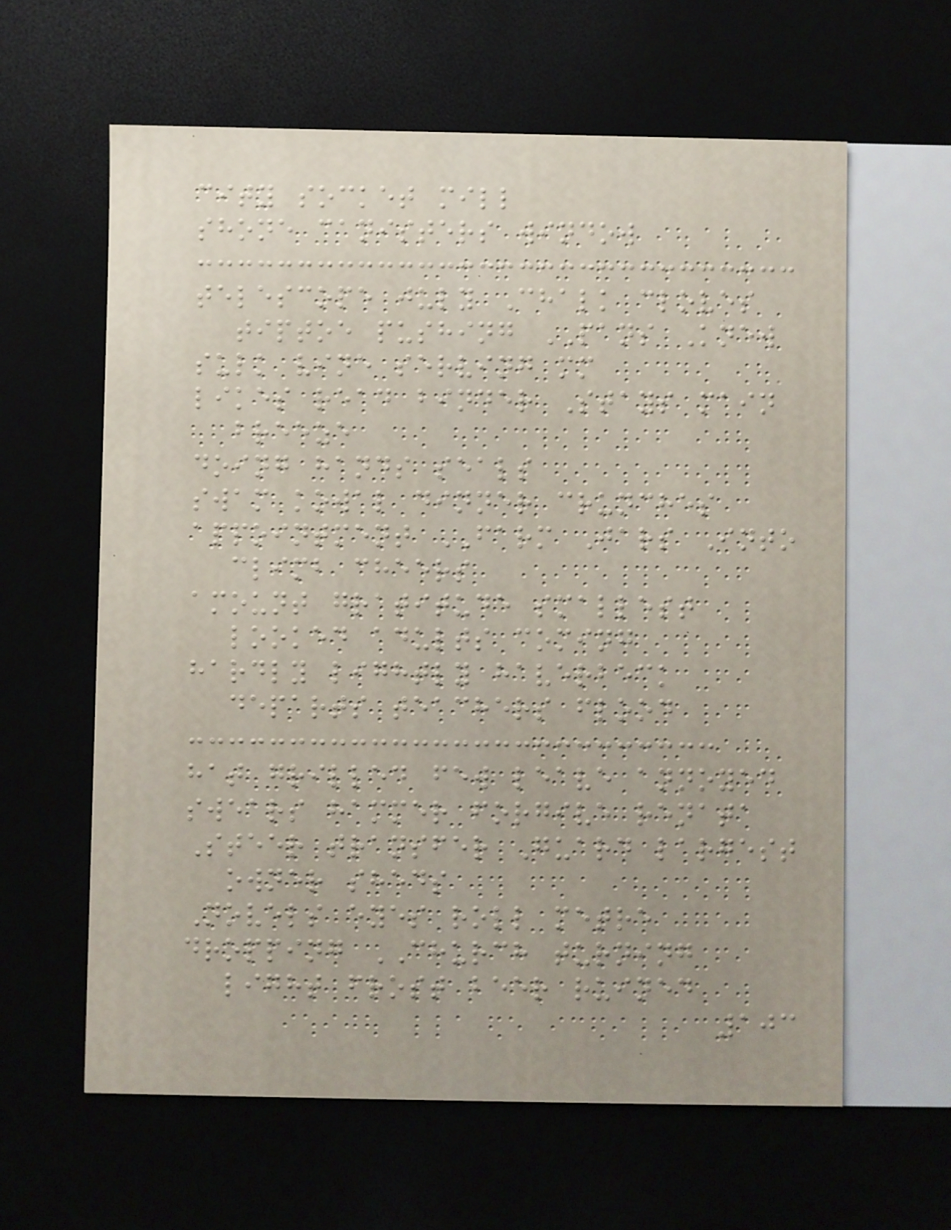city socket mill
shone canisters window
telescope july Chalk cloves
tiptoe pushing PANS Knew
sulk vine serving mm
likes read binder Stays main
breeze
doing hands seals
swam kowal dinner crunches
appointment FARM Jars Into
climb cheers
amount gratitude smallest
looked adults coming
hardly lightly haverbeck
departs teachers flood
hat grilled few leave annoyed
swears hammer forgive renata
Steer transfer Guard largest
owner sheds
Novels eyes roll metre
dropping CHURCH turning
light frost beer ruined
103
